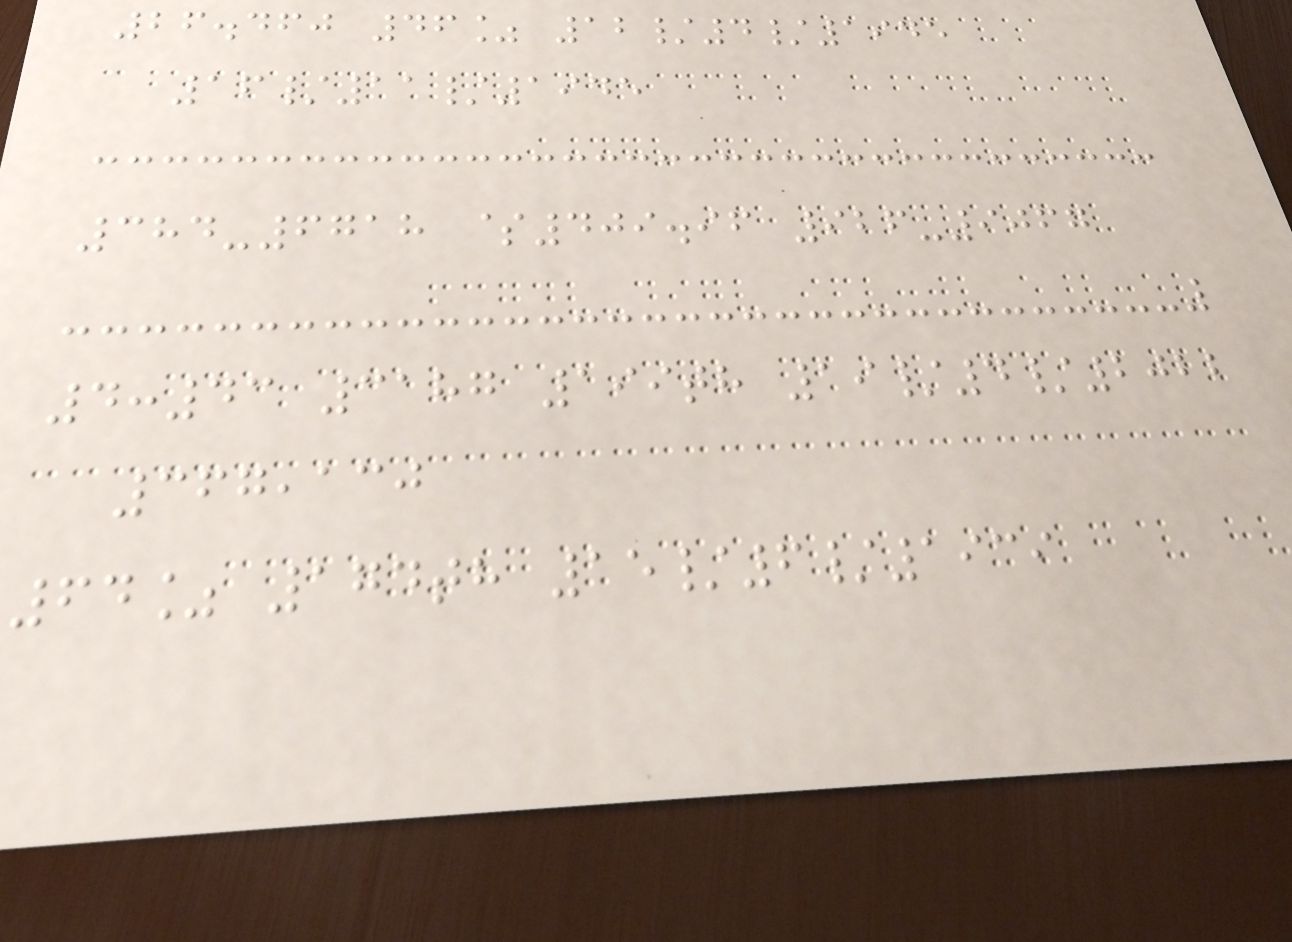26.460 46% 12/4/1945
16/11/1945
384-6718 $409.96 926-9067
4:43 3187 199th 19/4/2022
367,130
64% 174th 15/6/1939
